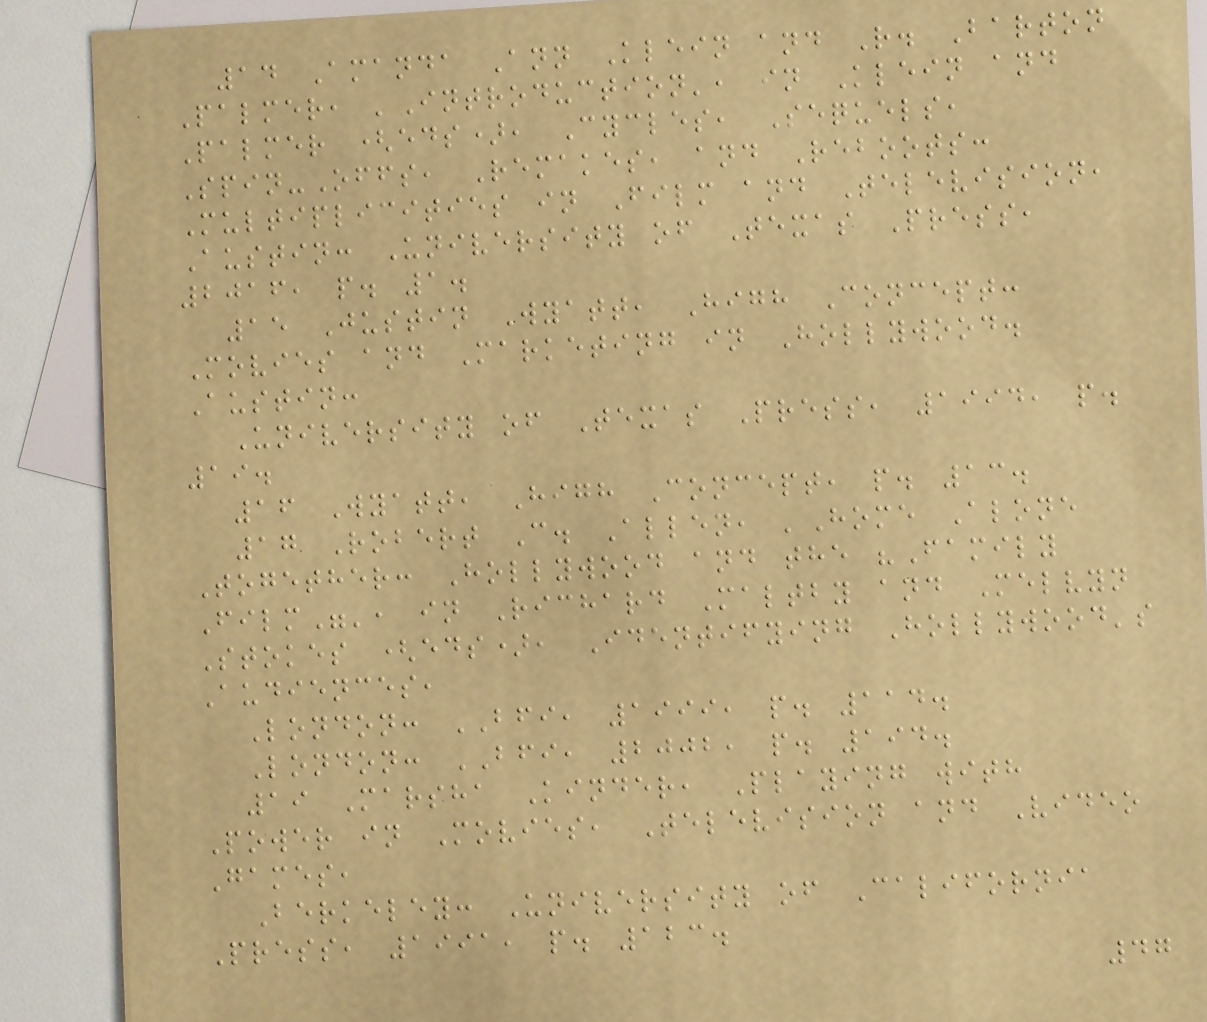14 Amanda Ann Klein and R. Barton
Palmer, 'Introduction', in Klein and
Palmer (eds), Cycles, Sequels,
Spin-Offs, Remakes, and Reboots:
Multiplicities in Film and Television,
Austin: University of Texas Press,
2016, p. 1.
15 Justin Wyatt, High Concept:
Movies and Marketing in Hollywood.
Austin:
University of Texas Press, 1994, p.
19.
16 Wyatt, High Concept, p. 13.
17 Robert C. Allen, 'Home Alone
Together: Hollywood and the "Family
Film"', in Richard Maltby and Melvyn
Stokes (eds), Identifying Hollywood's
Audiences,
London: BFI, 1999, p. 114.
London: BFI, 2002, p. 194.
19 Marsha Kinder, Playing with
Power in Movies, Television and Video
Games,
Berkeley: University of California
Press, 1991, p. 123.
47
